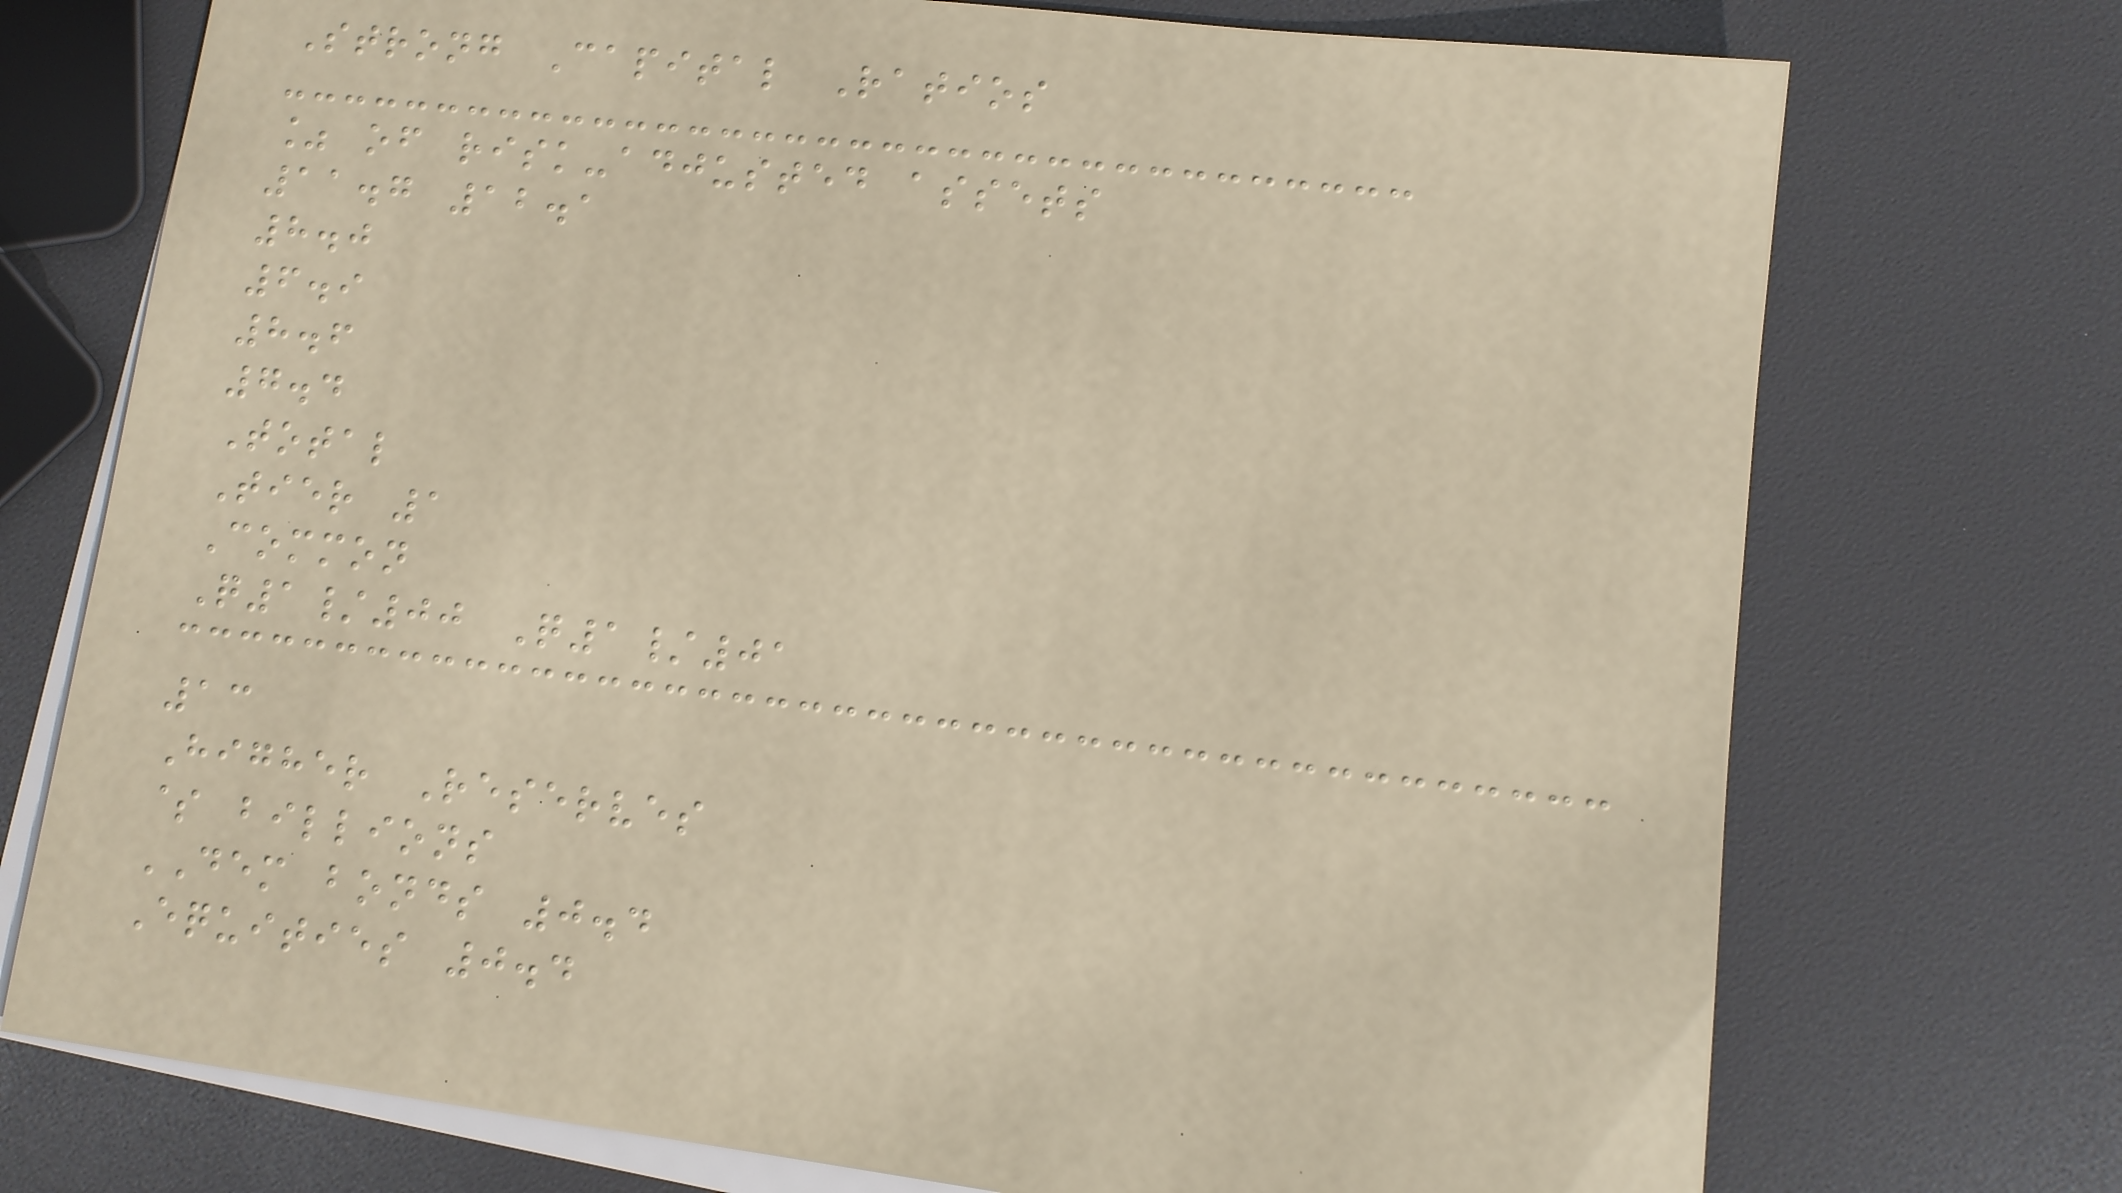Strong Capital Ratios
% of risk-adjusted assets
11.7 12.1
8.0
6.9
8.6
7.4
Total
Tier 1
Common
Q1/00 Q1/01
13
Higher Reserves
$ billions
DEM bonds 0.4
Equities 0.4
